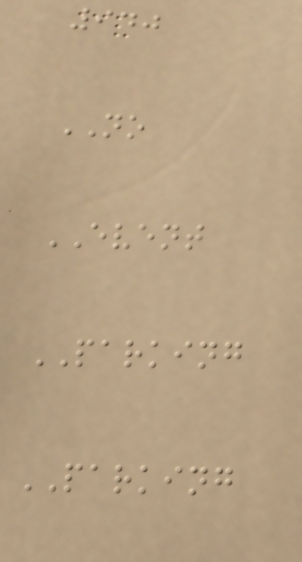940
NO
EVENT
PARKING
PARKING
